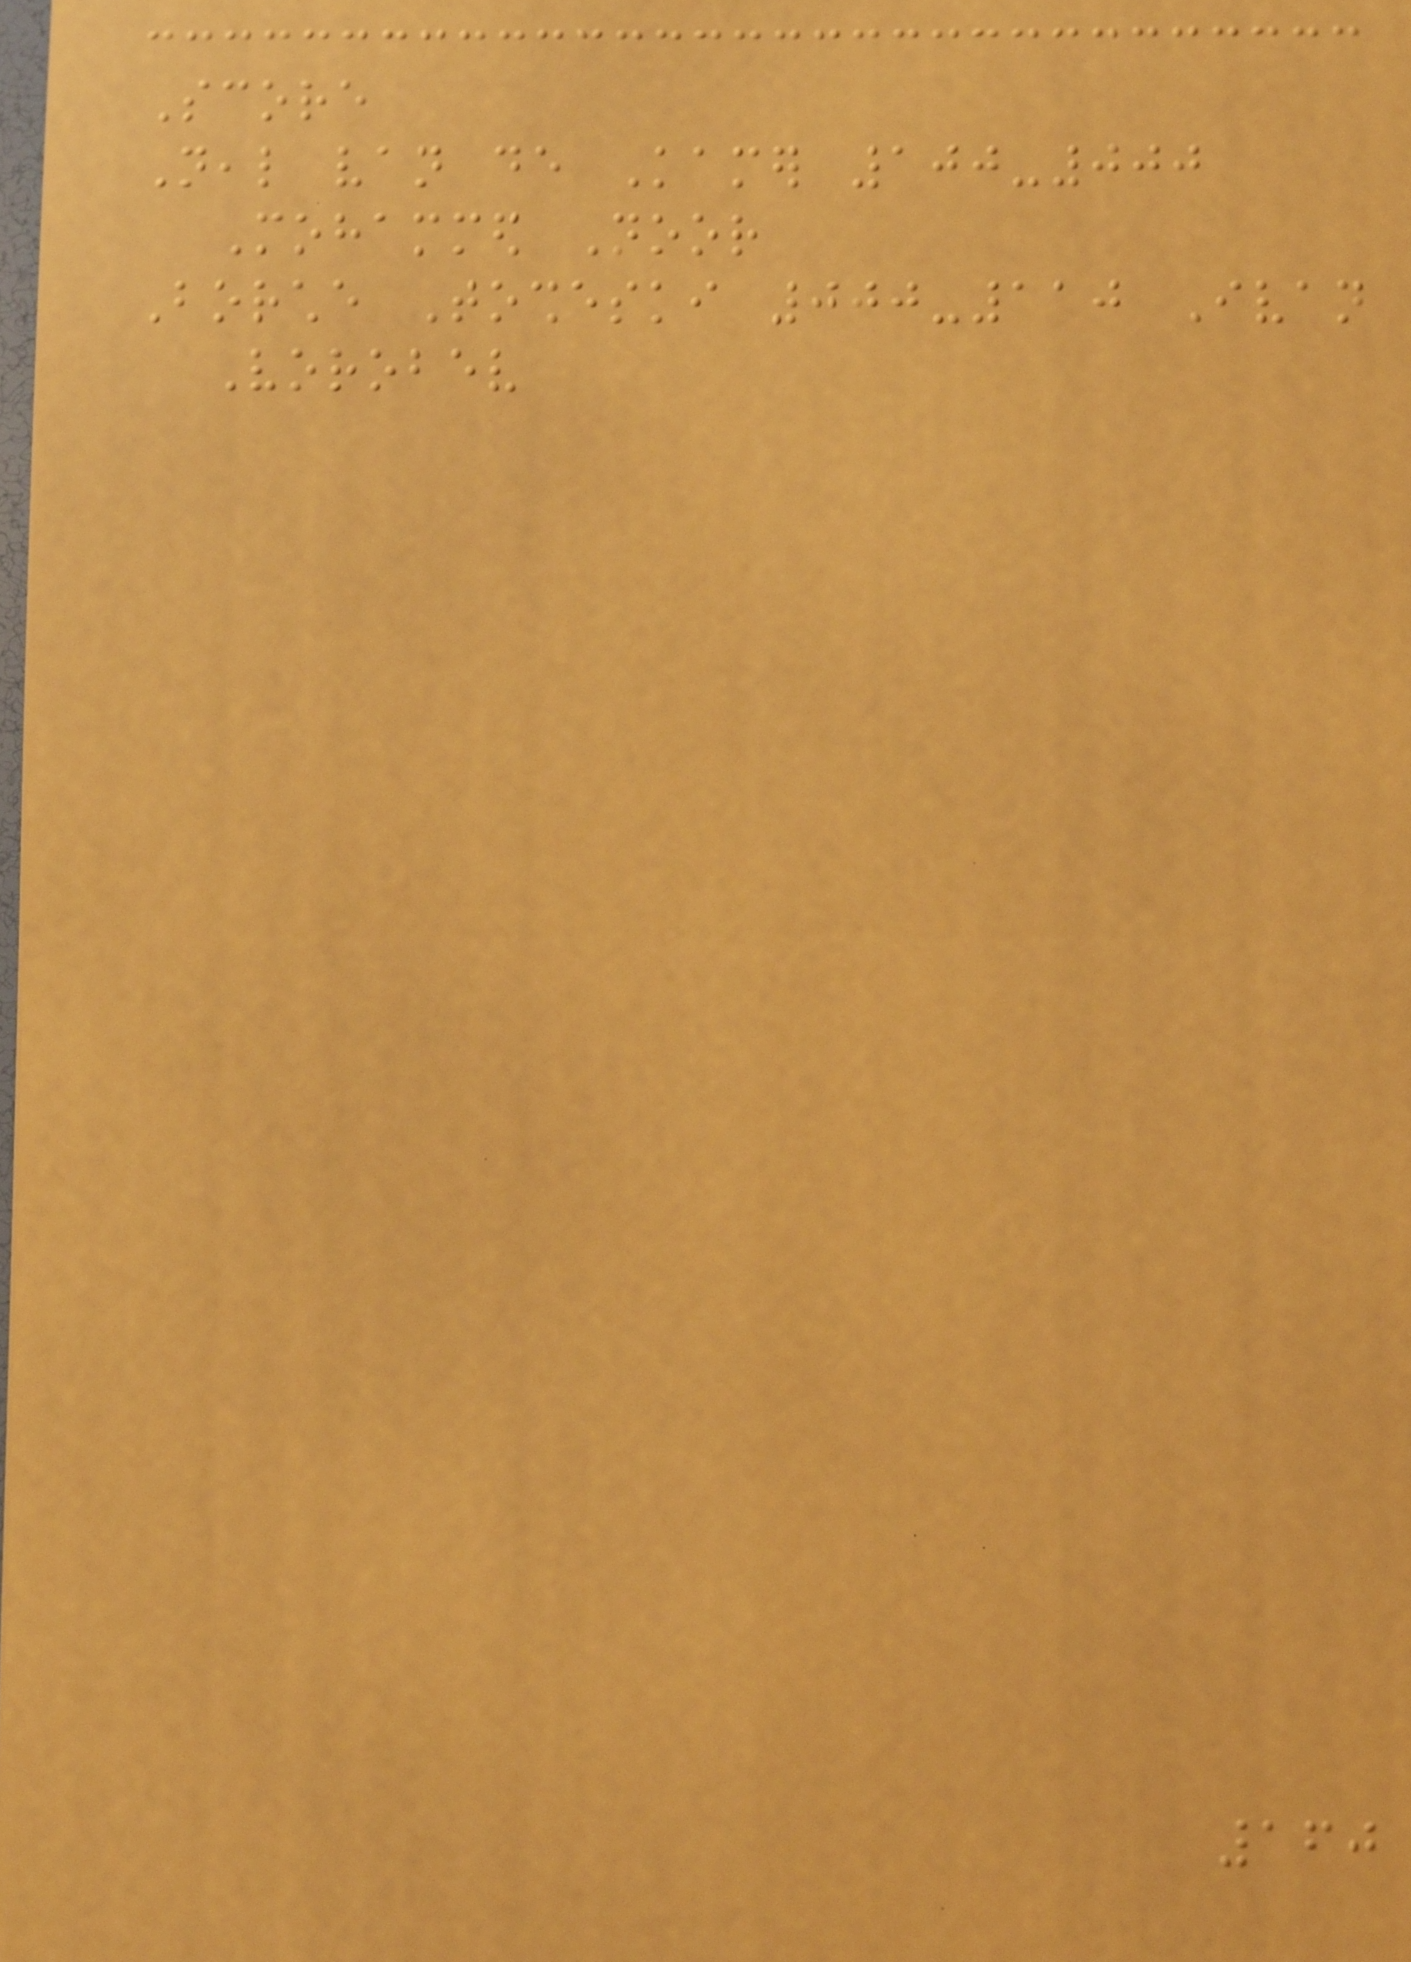Score
Neal van de Kamer 100-000
Mohammed Noor
Borche Tosheski 000-110 Ivan
Vorobev
160
